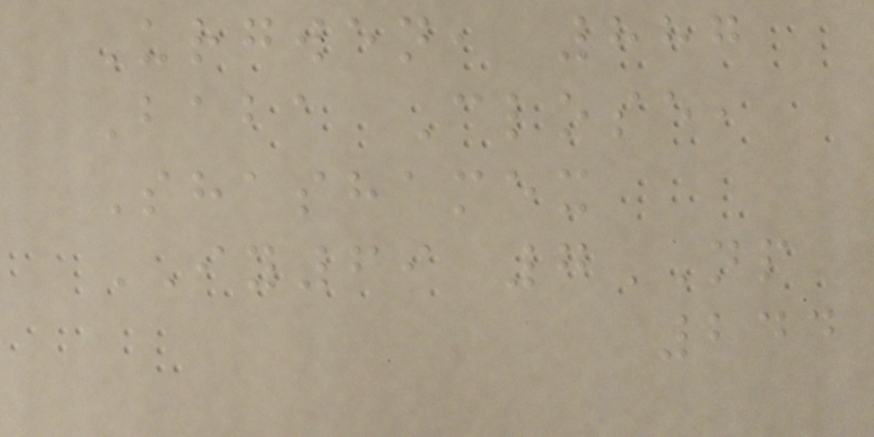Urgwen, 887
Baba Close,
Shashamex
IY69 7NP
244
